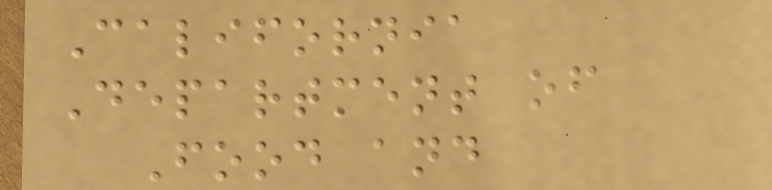California
Department of
Food and
